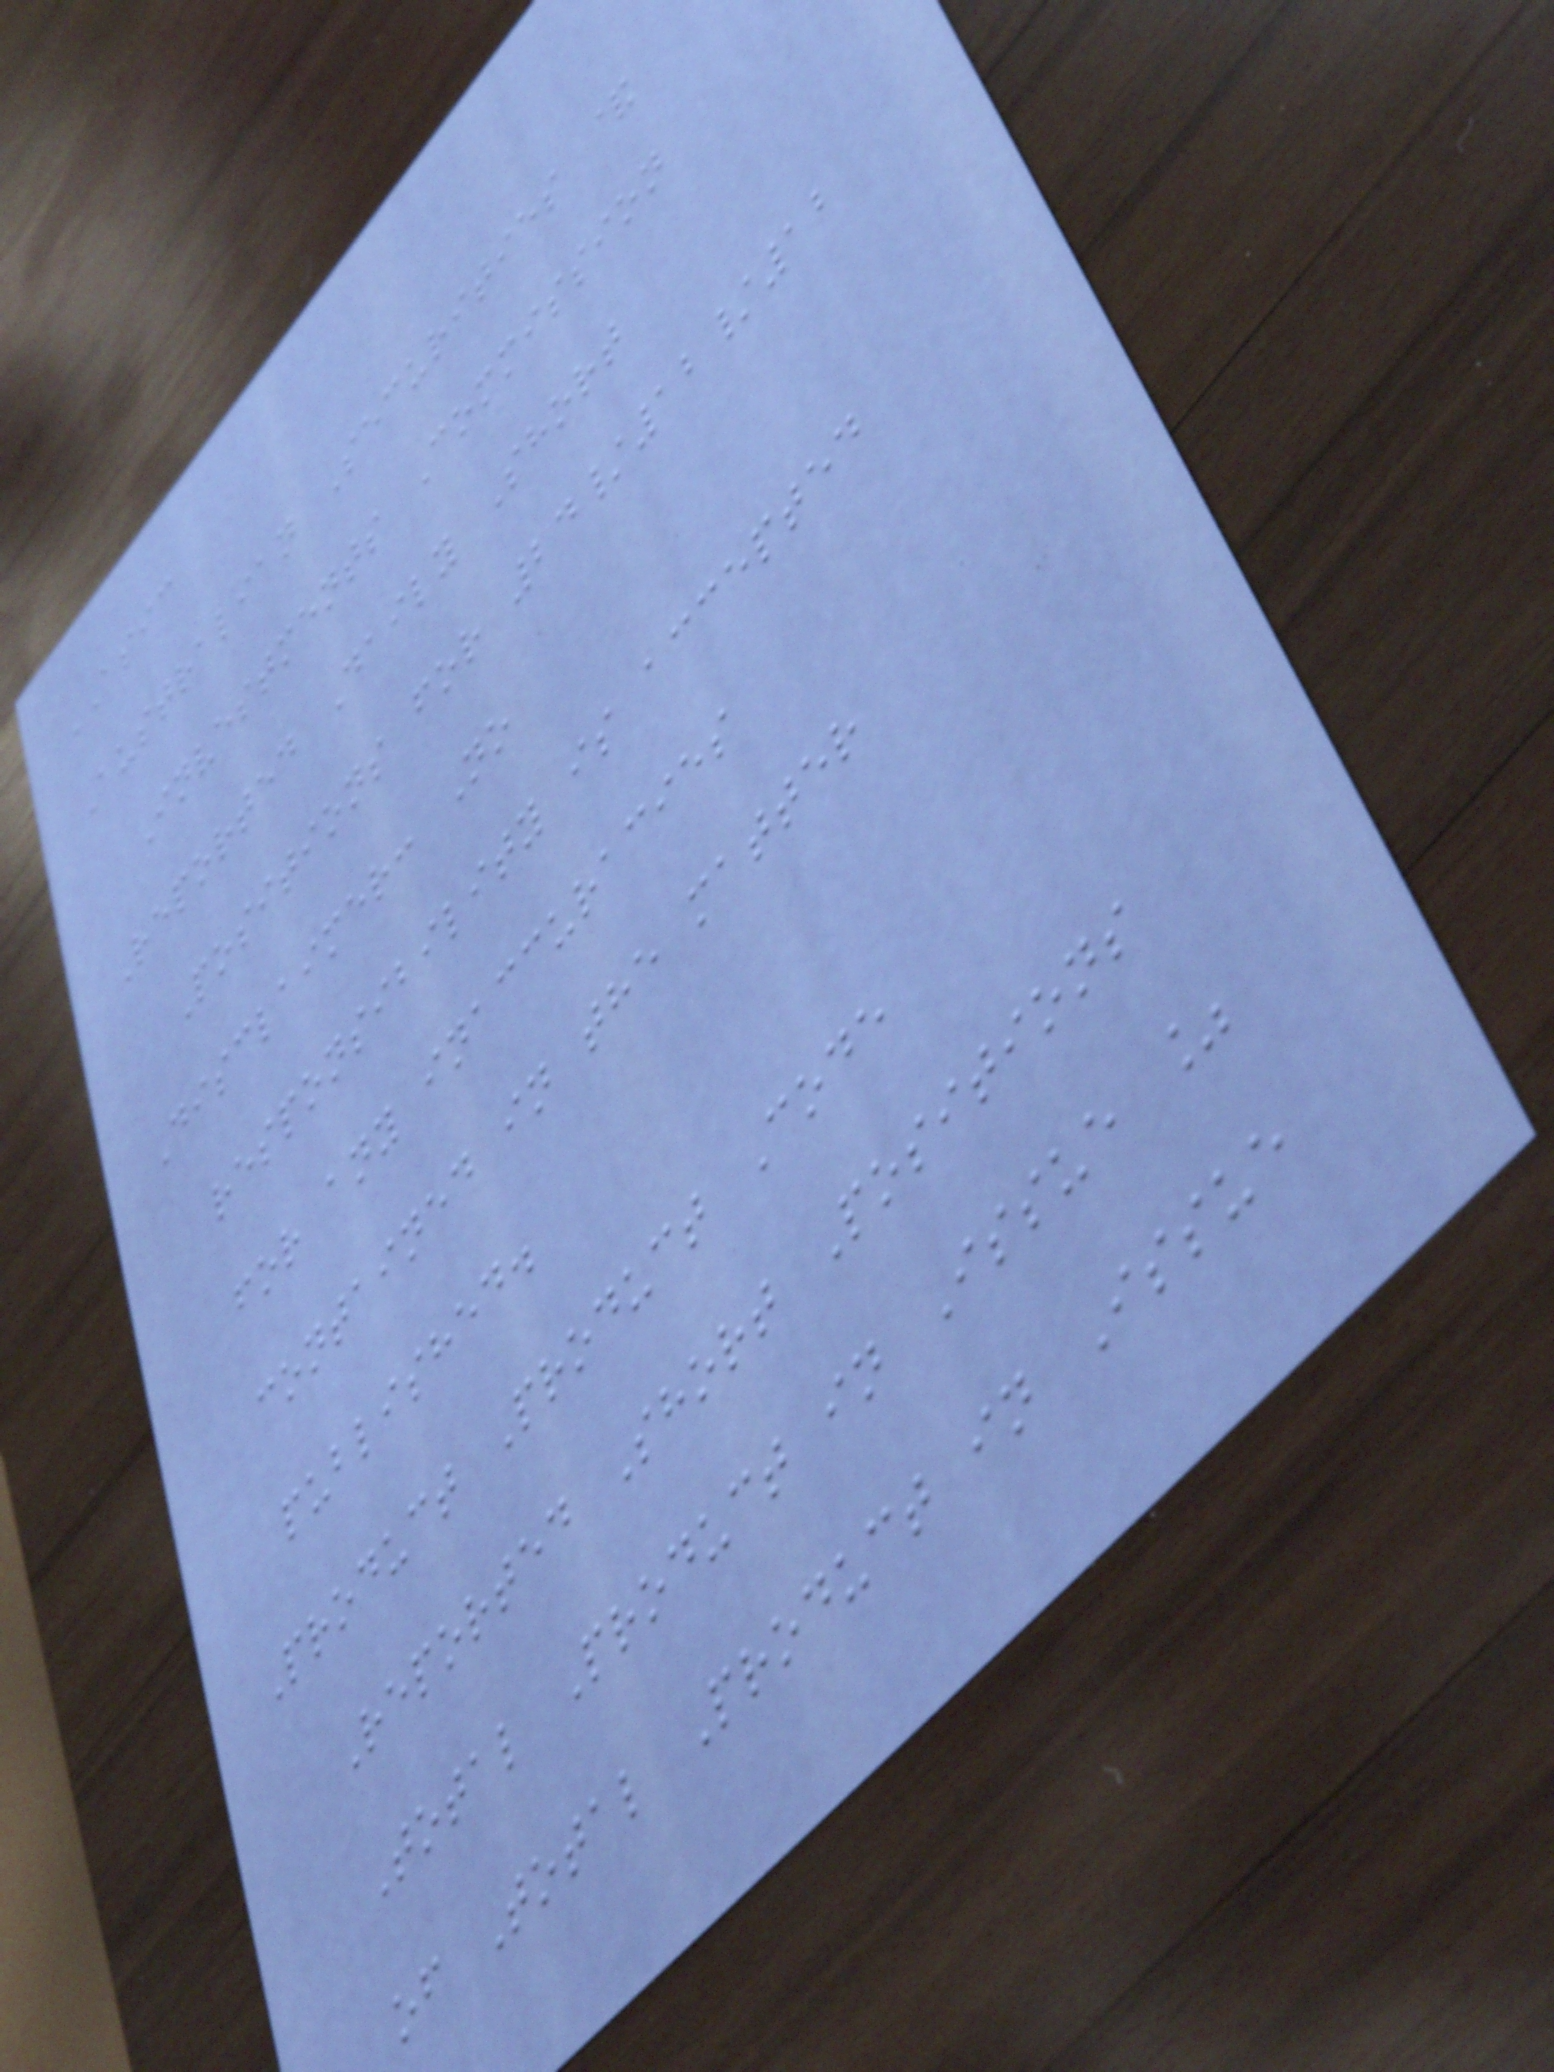ASIC
Australian Securities &
Investments Commission
Reported Daily Short
Positions for 24/12/12
Disclaimer: No
responsibility is accepted
for any inaccuracies
contained in the matter
published.
Product Product Code
Reported Short Positions
Total Product in Issue %
of Total Product in Issue
